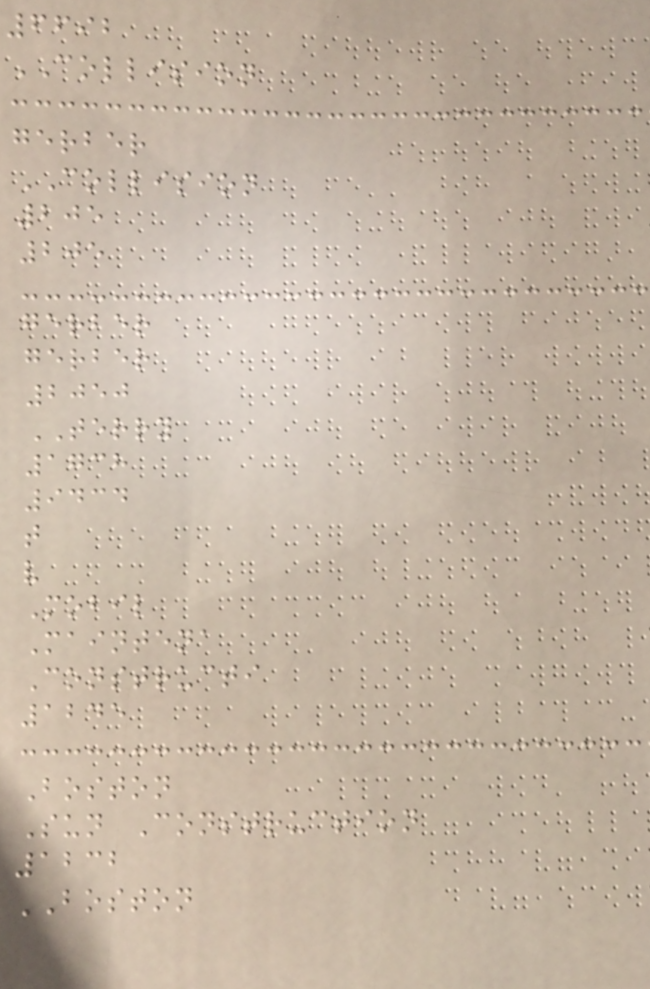6692
COLLISION
gerber
COLLISION
205
205
gerber
gerber
2050
TERRY
1738
9434
t
v
Mobil
Maintena
Constructi
1245
Boston
Sun Construction
1232
BOSTON
